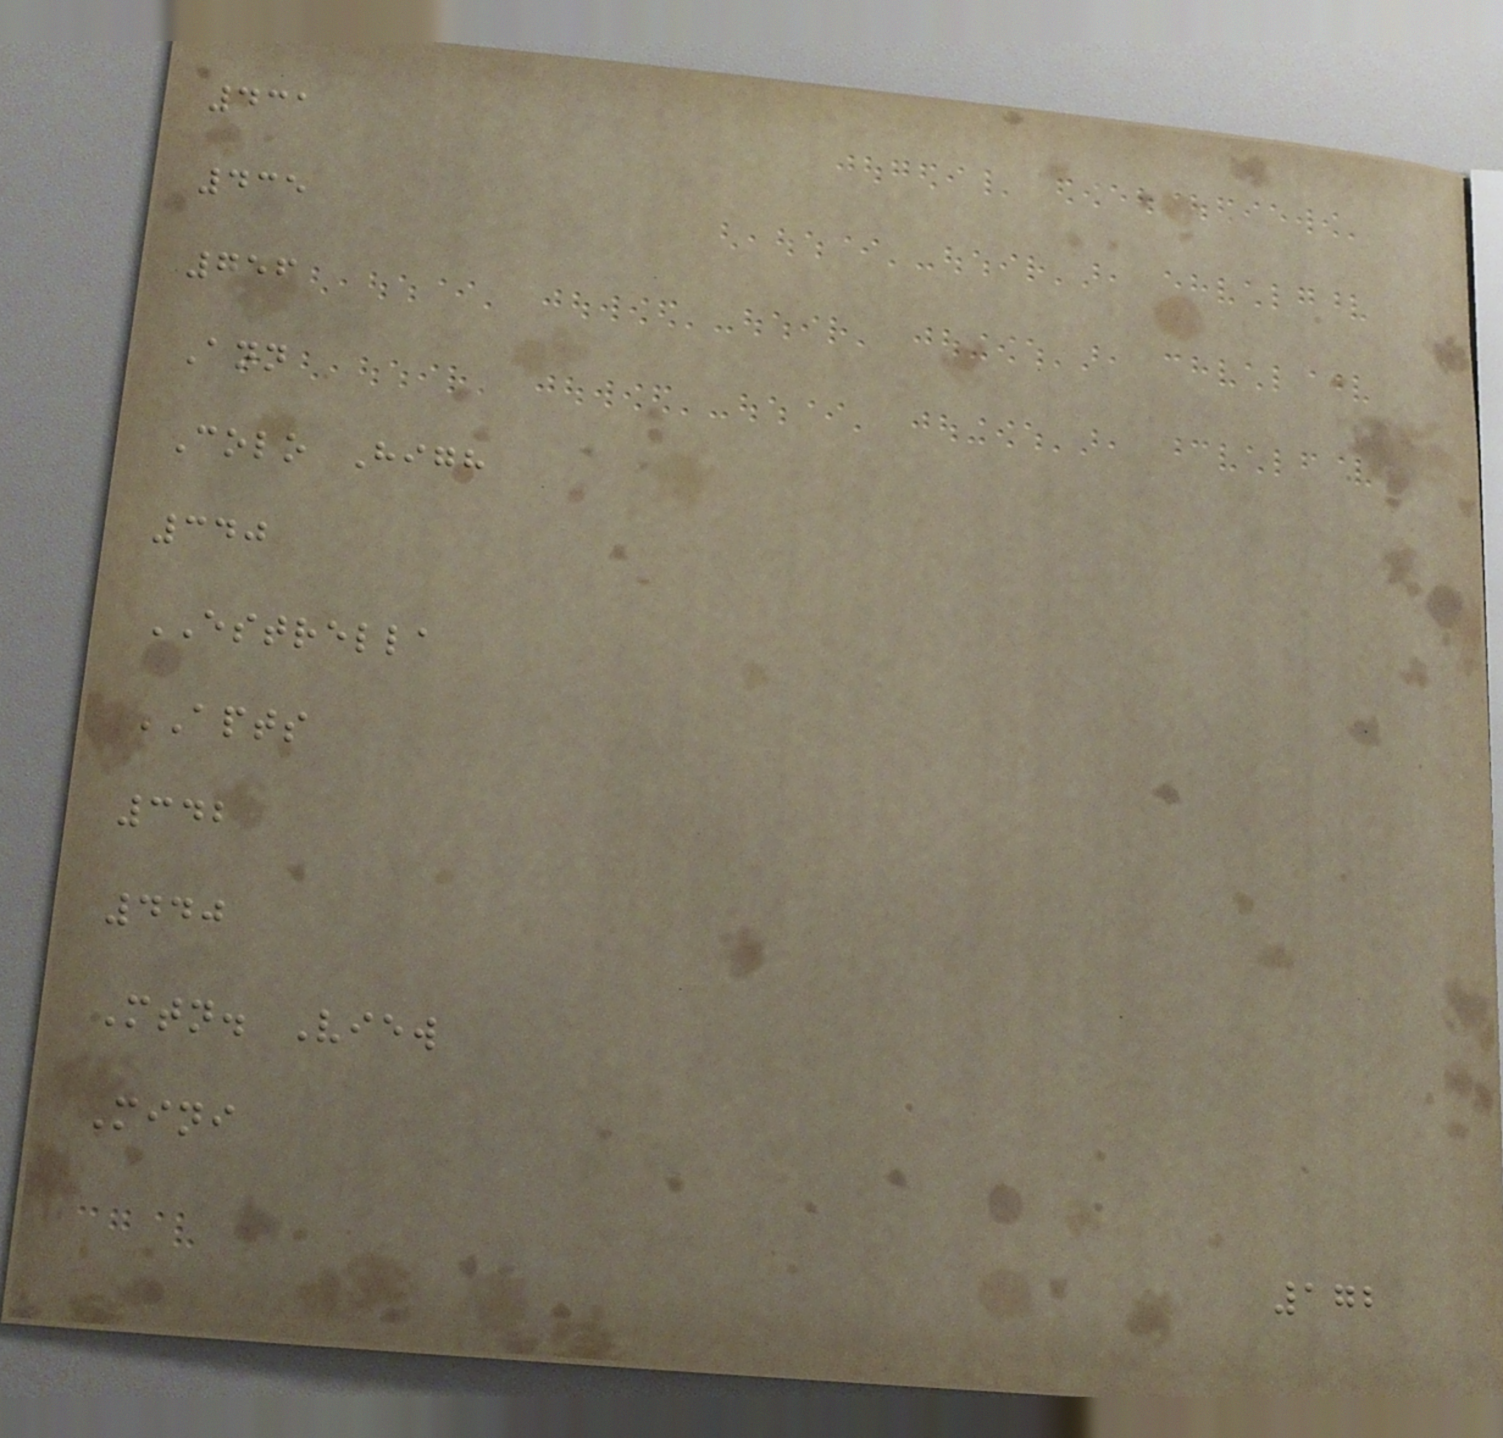431
435
756
Ann
Colo High
340
ESTRELLA
APTS
342
440
Mtn. View
Mini
172
